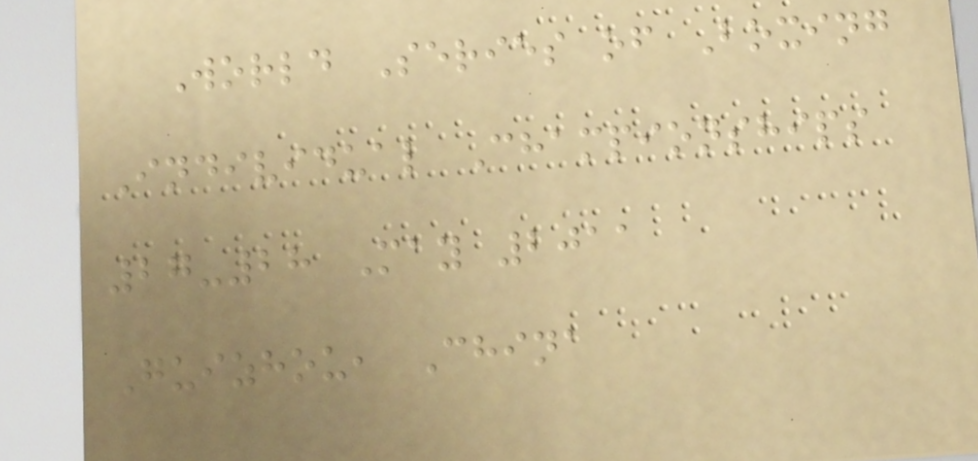World Series of Boxing
Individual Championships
27-28 May 2011
Guizhou, China
